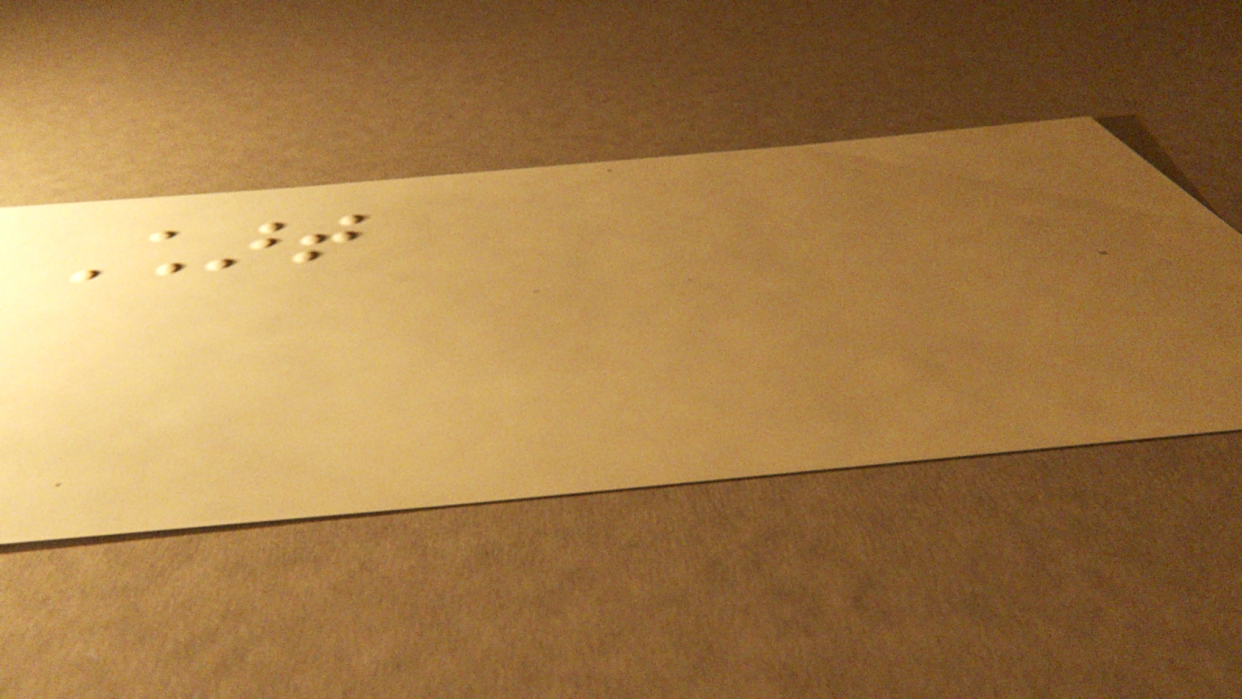Chart
